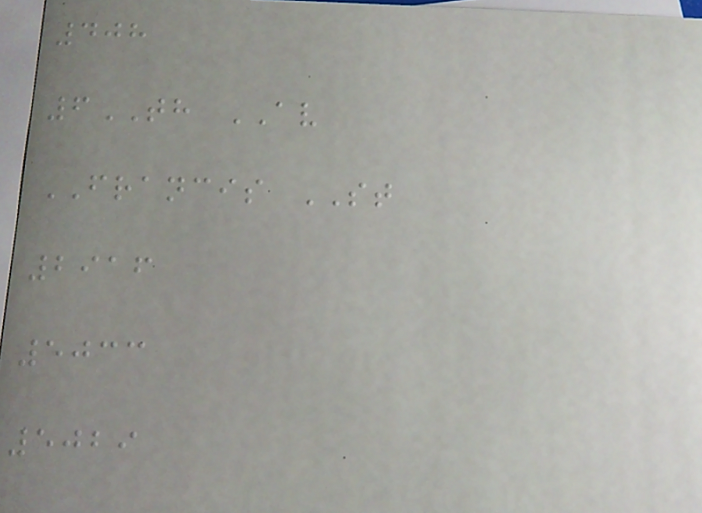408
6TH AV
FRANCIS ST
2916
5033
5029
